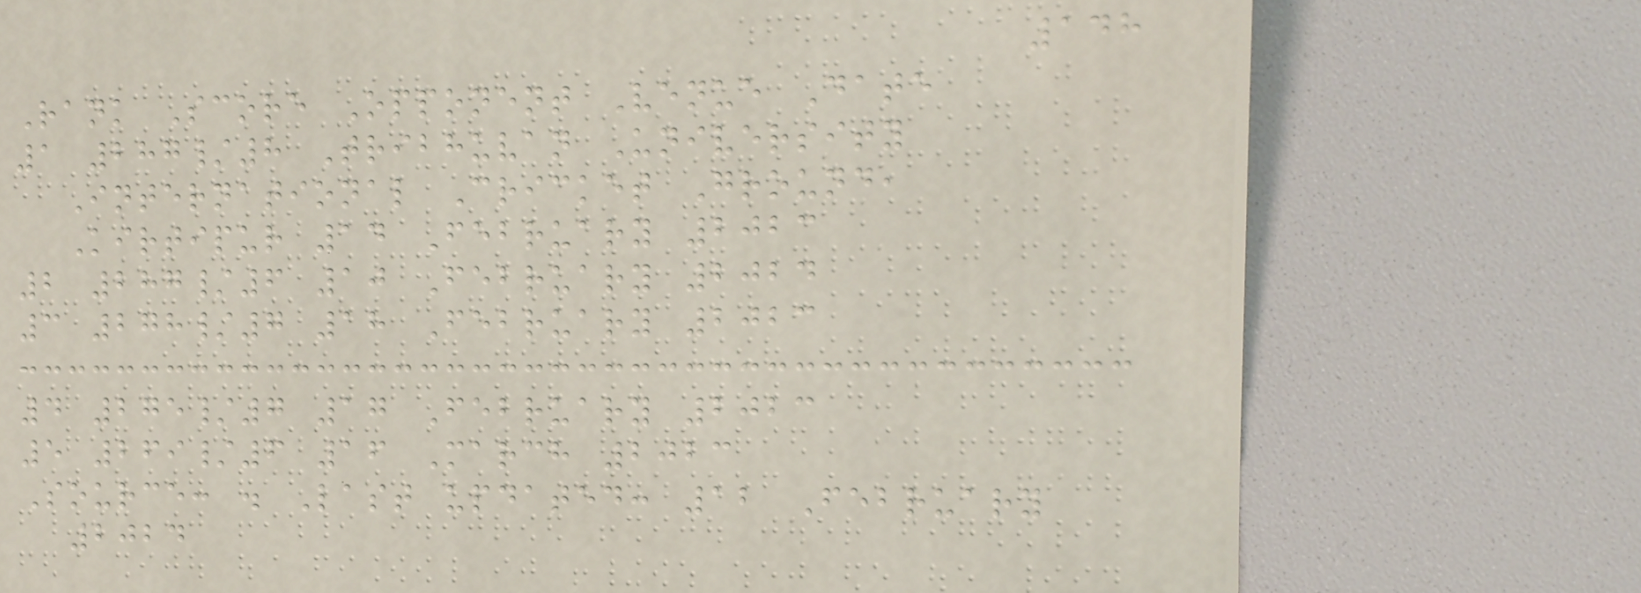148
Rank Score Opponent Venue Date
1 287/8 Tribhuvan University
International Cricket Ground,
Kirtipur 14 February 2023
2 287/6 10 February 2024
3 278/7 18 February 2023
4 275/7 17 February 2023
5 269/6 16 March 2023
Source: . Last updated: 12 February
2024
